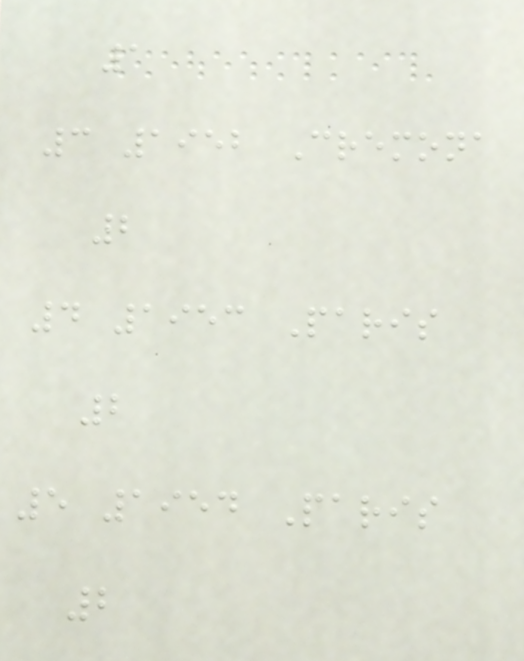1
3 1952 Cremona
2
4 1953 Paris
2
5 1954 Paris
2
